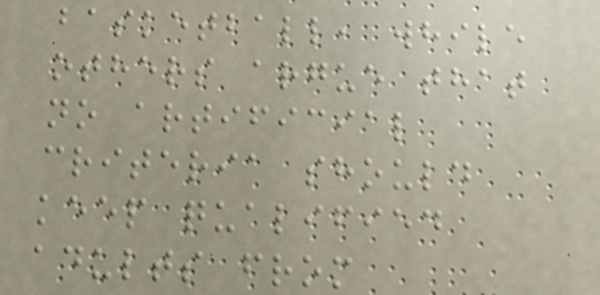basketball, while
others argue that
no artificial
criteria should
keep qualified
adults from
